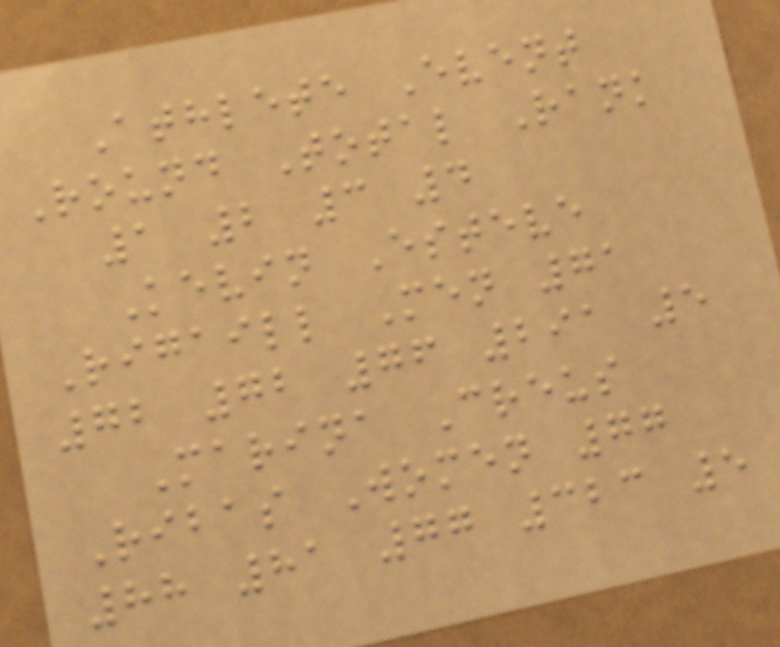Athlete Event
Round Total Rank
1 2 3 4
Kevin Esteve
Rigaill Men 71
72 72 76 291 5
Marina Creus
Ribas Women 77
88 81 77 323 5
